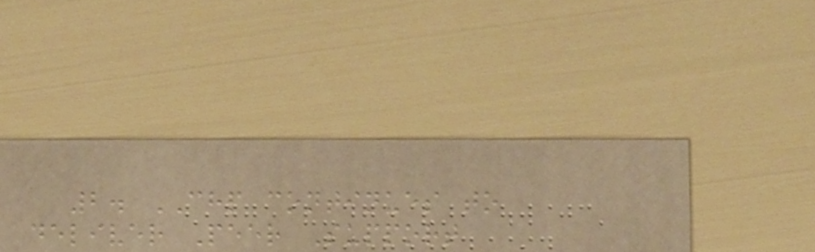2. CHP continues to
deliver Peer Support
